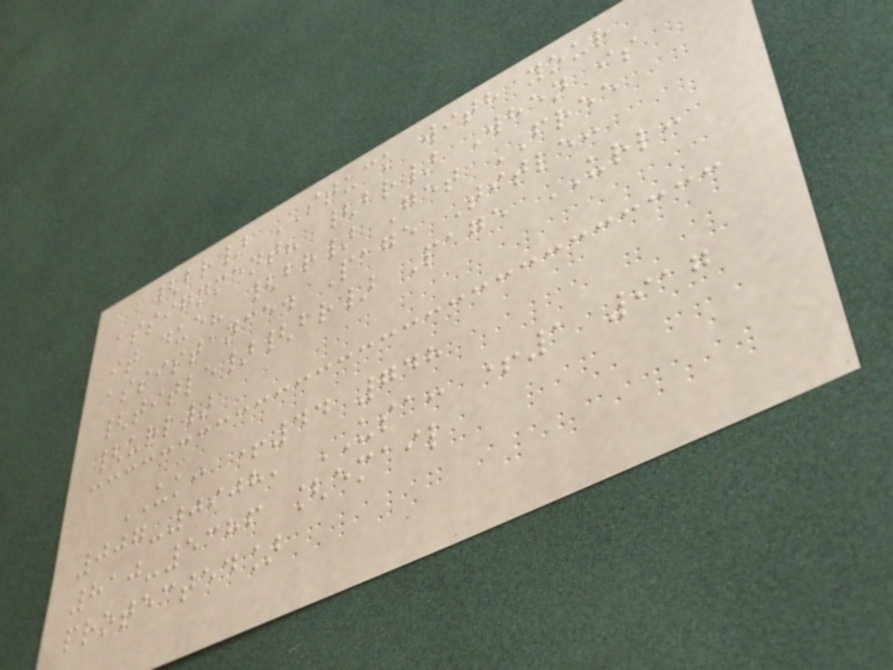{br} STUCK with your
assignment? {br} When is
it due? {br} Get FREE
assistance. Page Title:
{title}{br} Page URL:
{url}
UK: +44 748
007-0908, USA: +1 917
810-5386 [email
protected]
